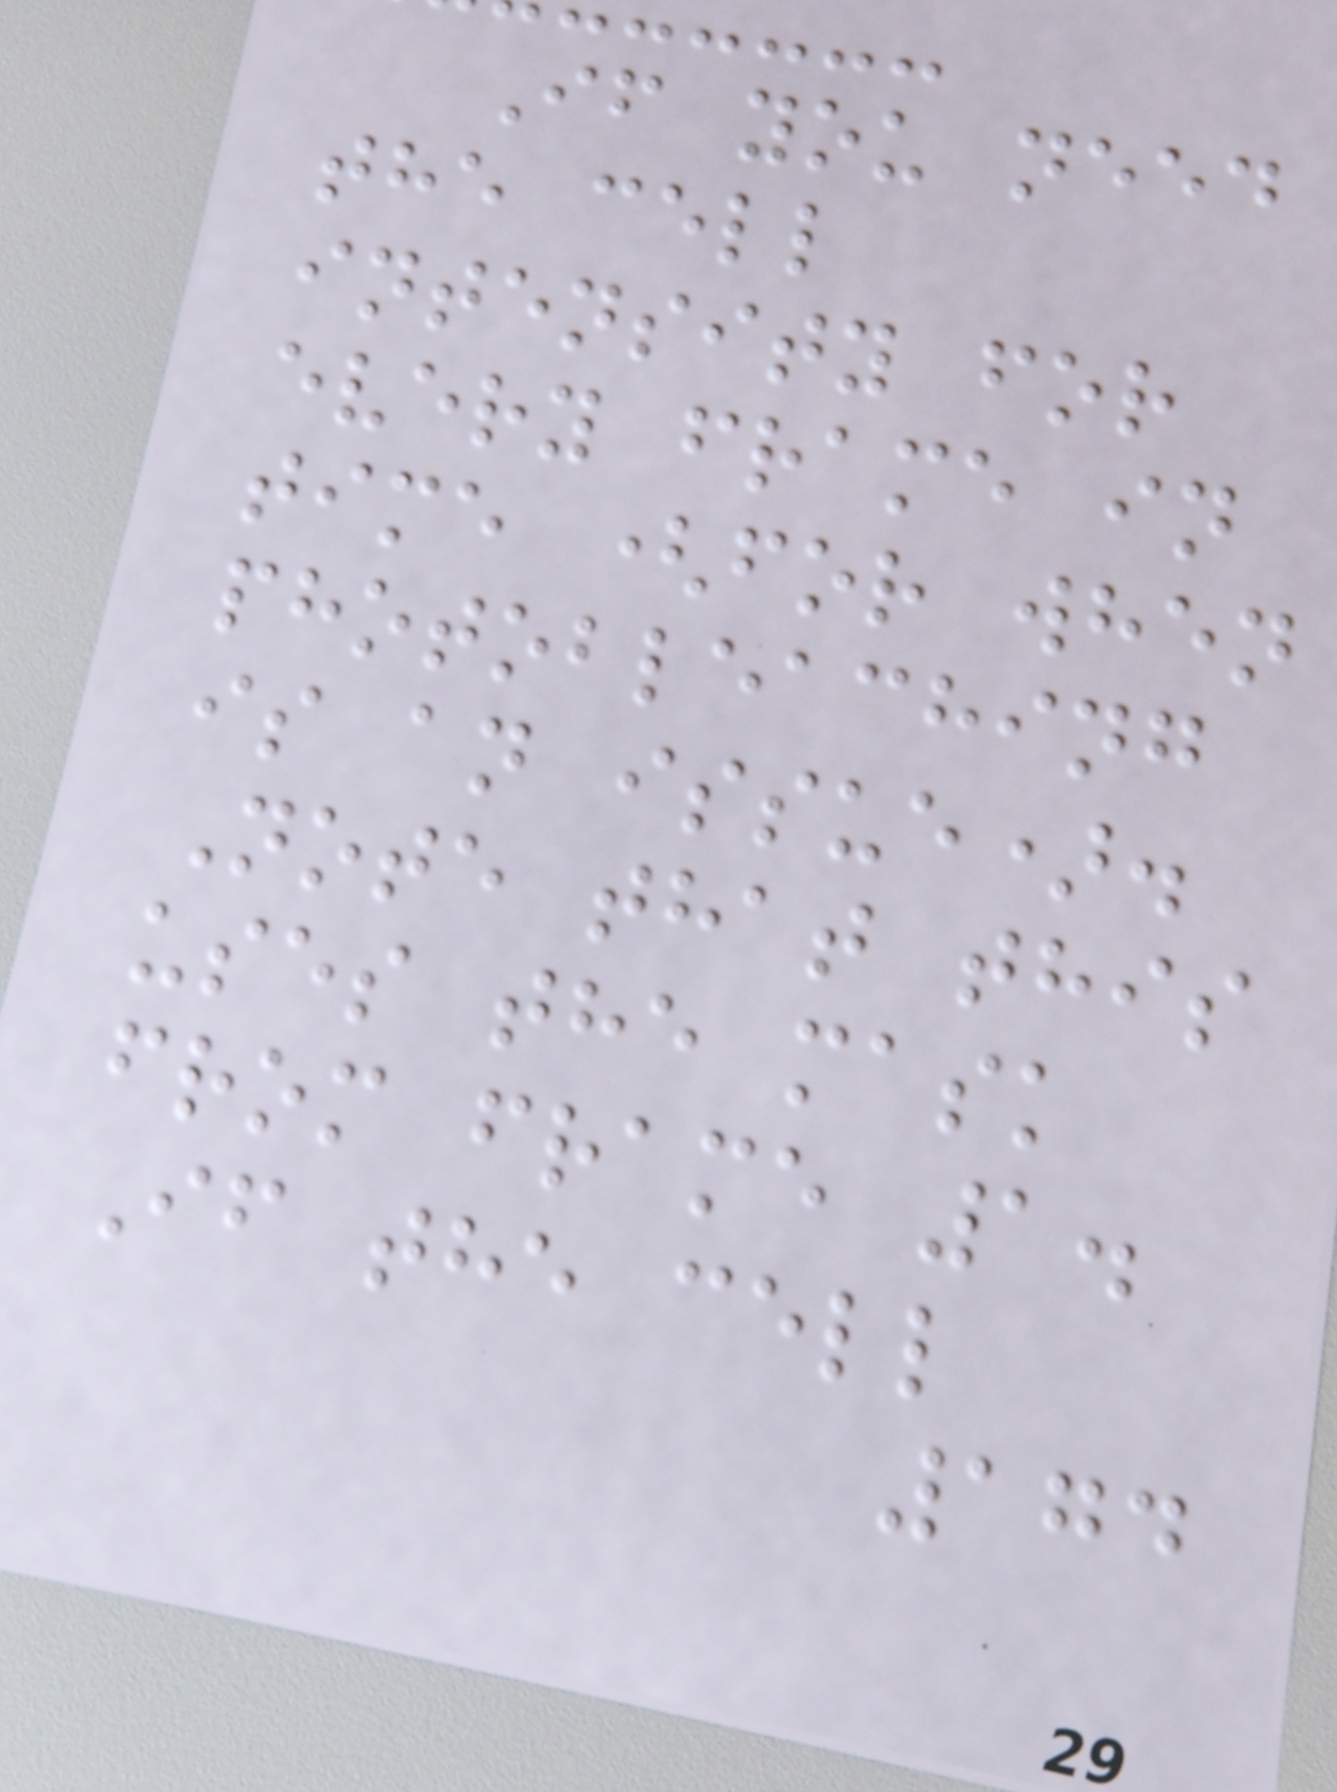If you need
the cell
intensity for
every frame in
time (for when
photobleaching
is an issue).
Note that this
uses the mask
from frame 1.
If the cell
174
